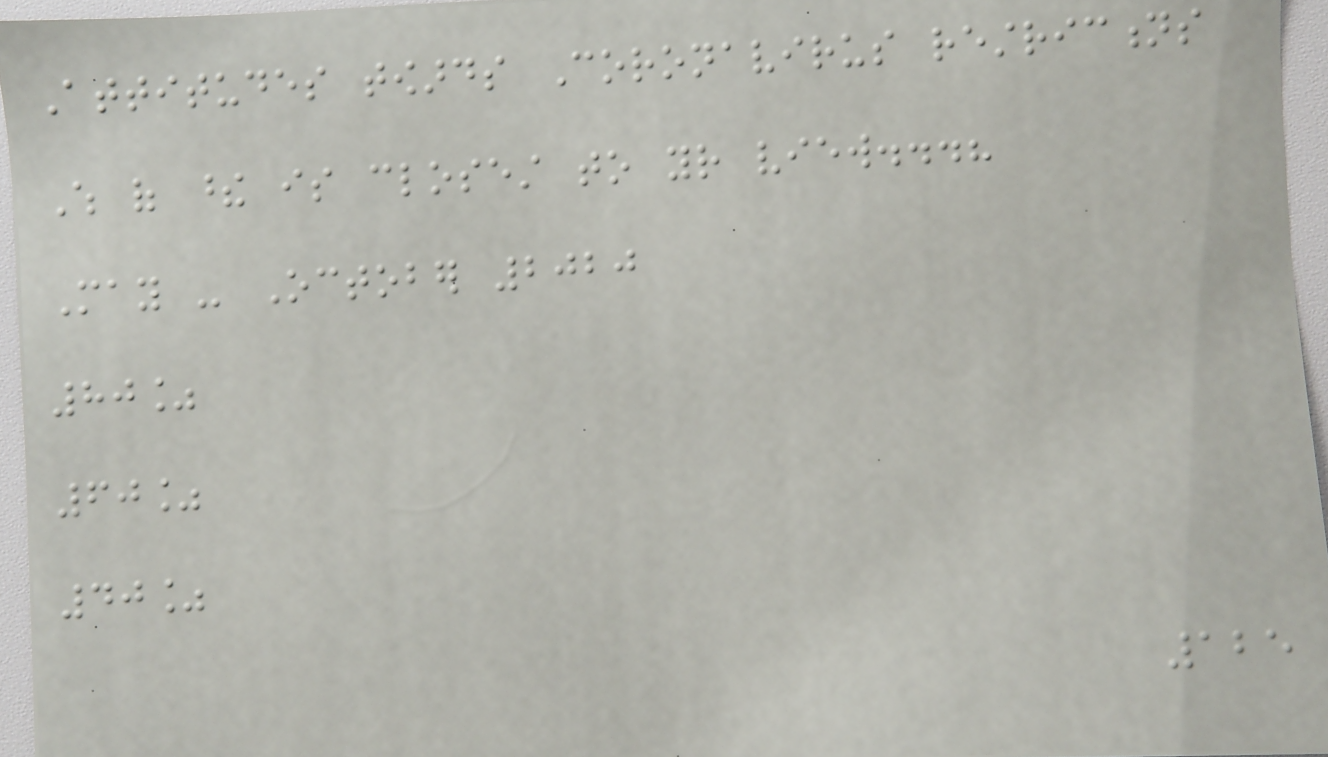Attitudes towards Coronavirus restrictions
Which of these is closest to your view...?
May - October 2020
80%
60%
40%
125
